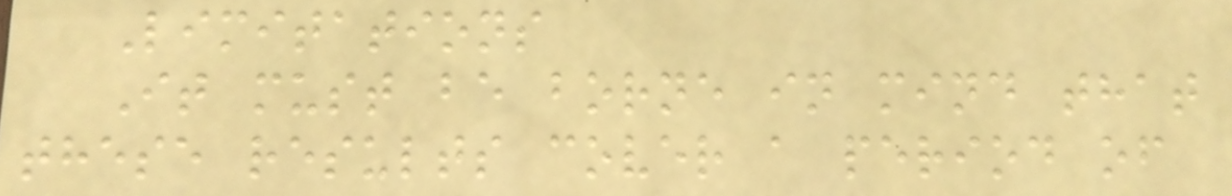Limitations
It must be borne in mind that
these results cover a period of
